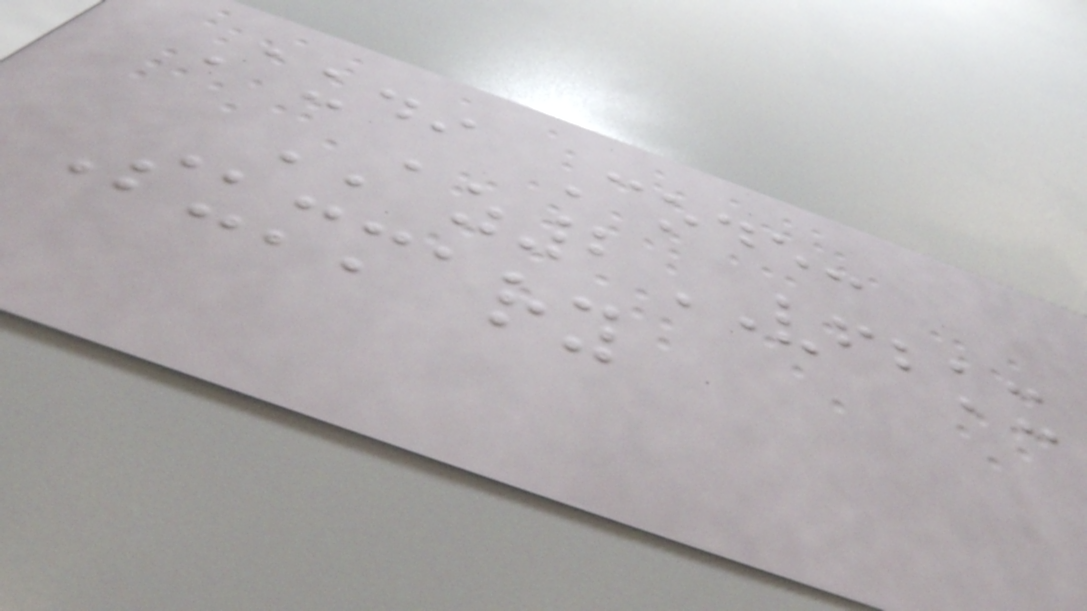Audi Code:
AZ2VFBKX
Summary
